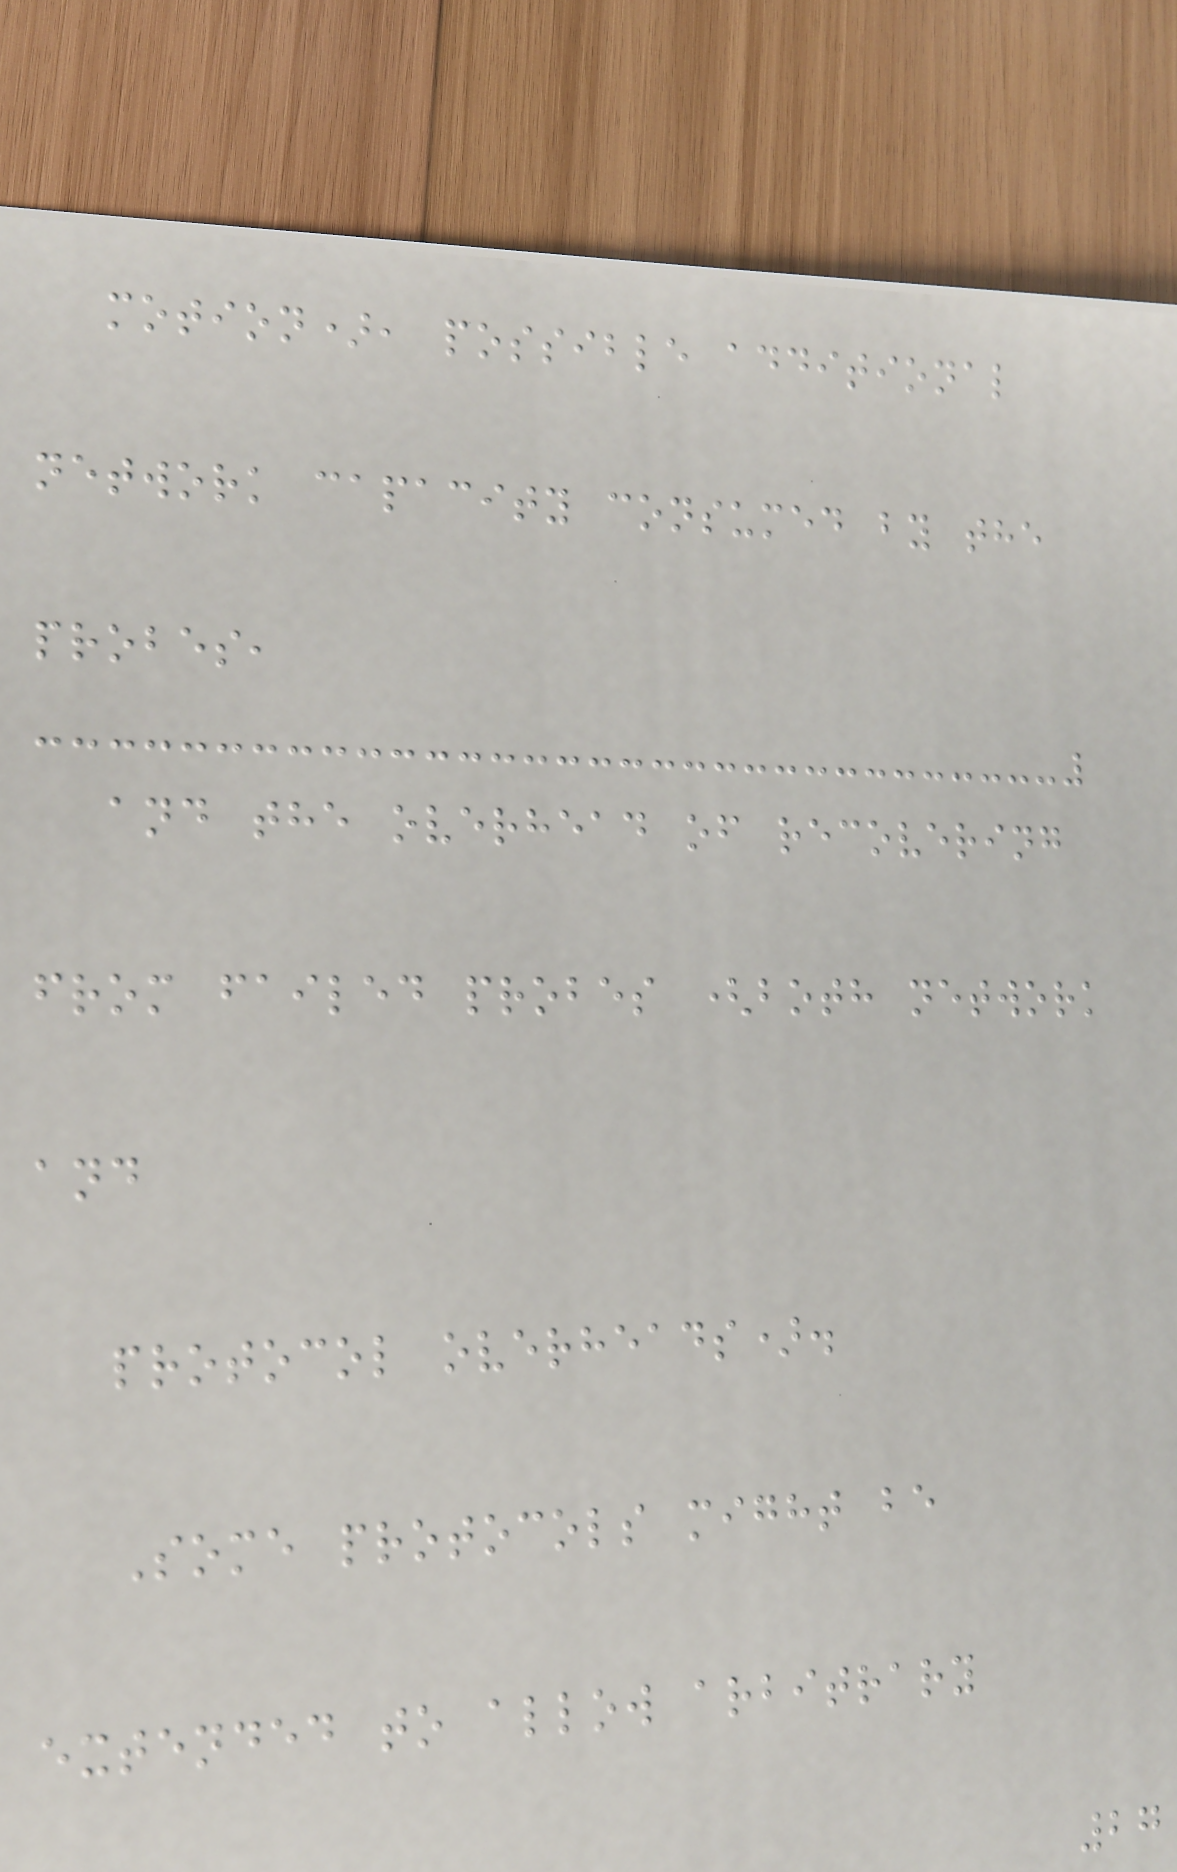motion), possible additional
network capacity consumed by the
probes,
and the overhead of recovering
from failed probes (both network
and
protocol overheads).
Some protocols might be
extended to allow arbitrary
27
